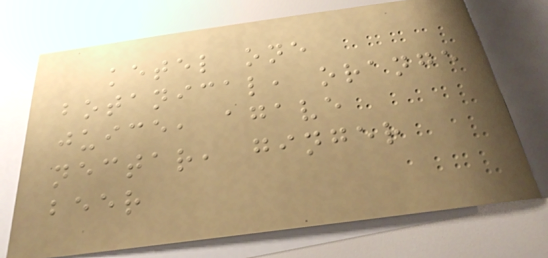ketel one
botanical, orange
juice, agave
nectar, ginger
beer
